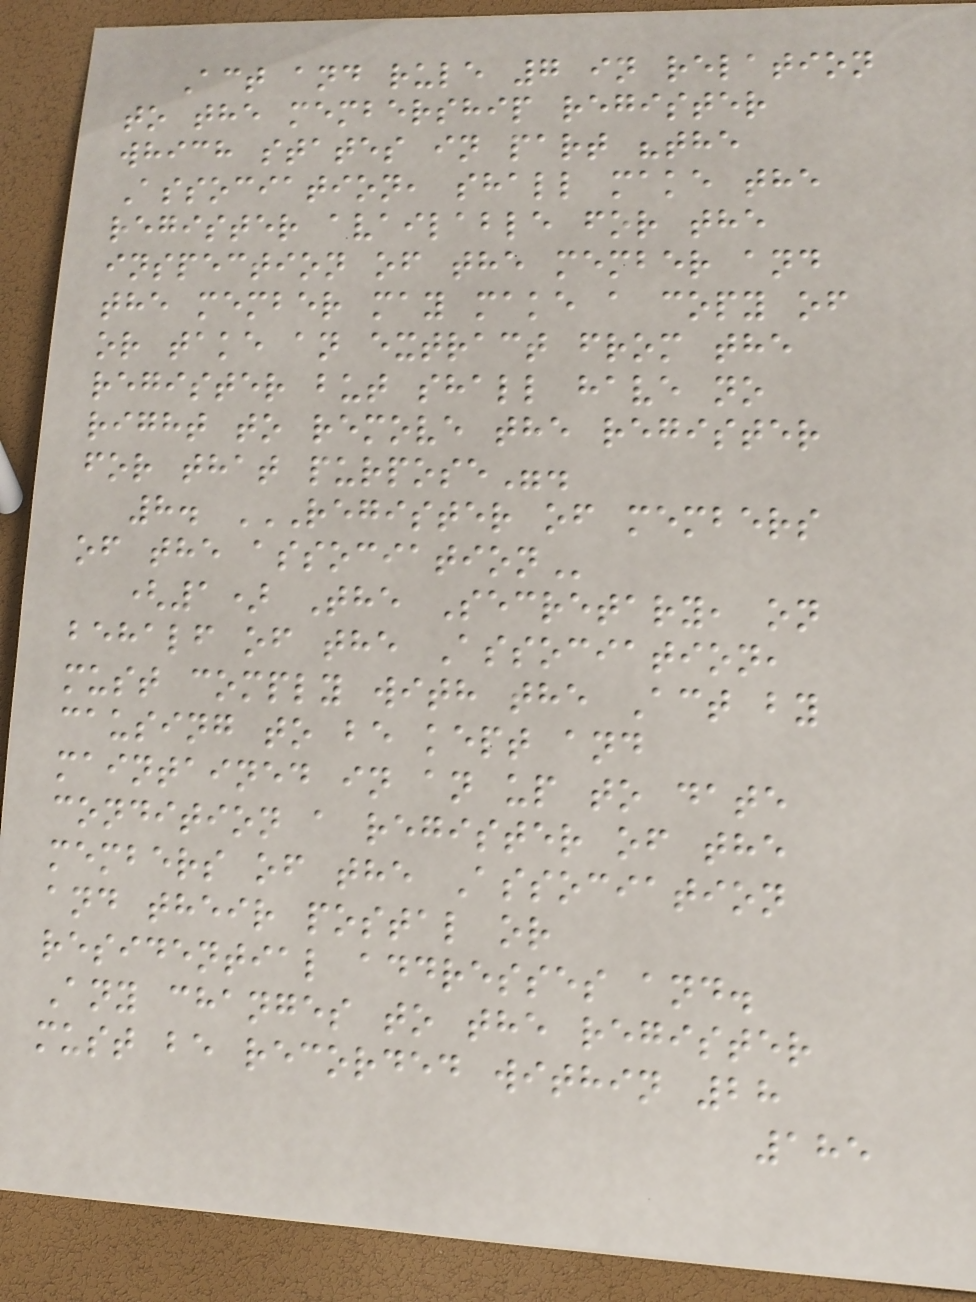Act and rule 7 in relation
to the membership register
which states in part "the
Association, shall make the
register available for the
inspection of the member and
the member may make a copy of
or take an extract from the
register but shall have no
right to remove the register
for that purpose".
8. REGISTER OF MEMBERS
OF THE ASSOCIATION
(1) The Secretary, on
behalf of the Association,
must comply with the Act by
causing to be kept and
maintained in an up to date
condition a register of the
members of the Association
and their postal or
residential addresses and.
Any changes to the register
must be recorded within 28
185
